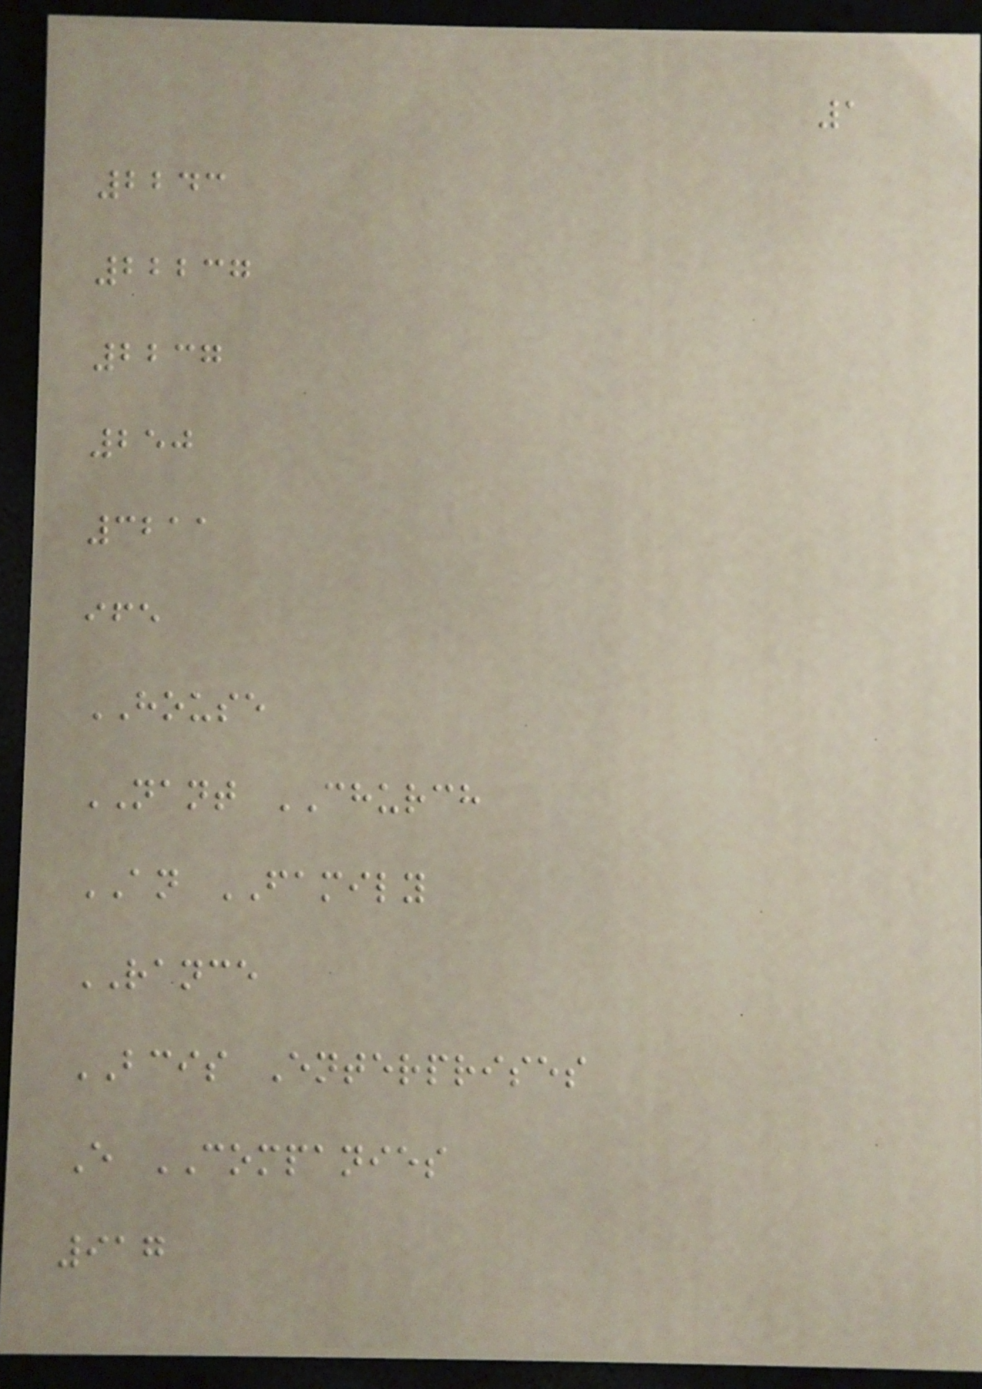1
2243
22237
2237
250
3211
ife
HOUSE
NANT CHURCH
AN FAMILY
RANCE
BCIS Enterprises
E COMPANIES
917
